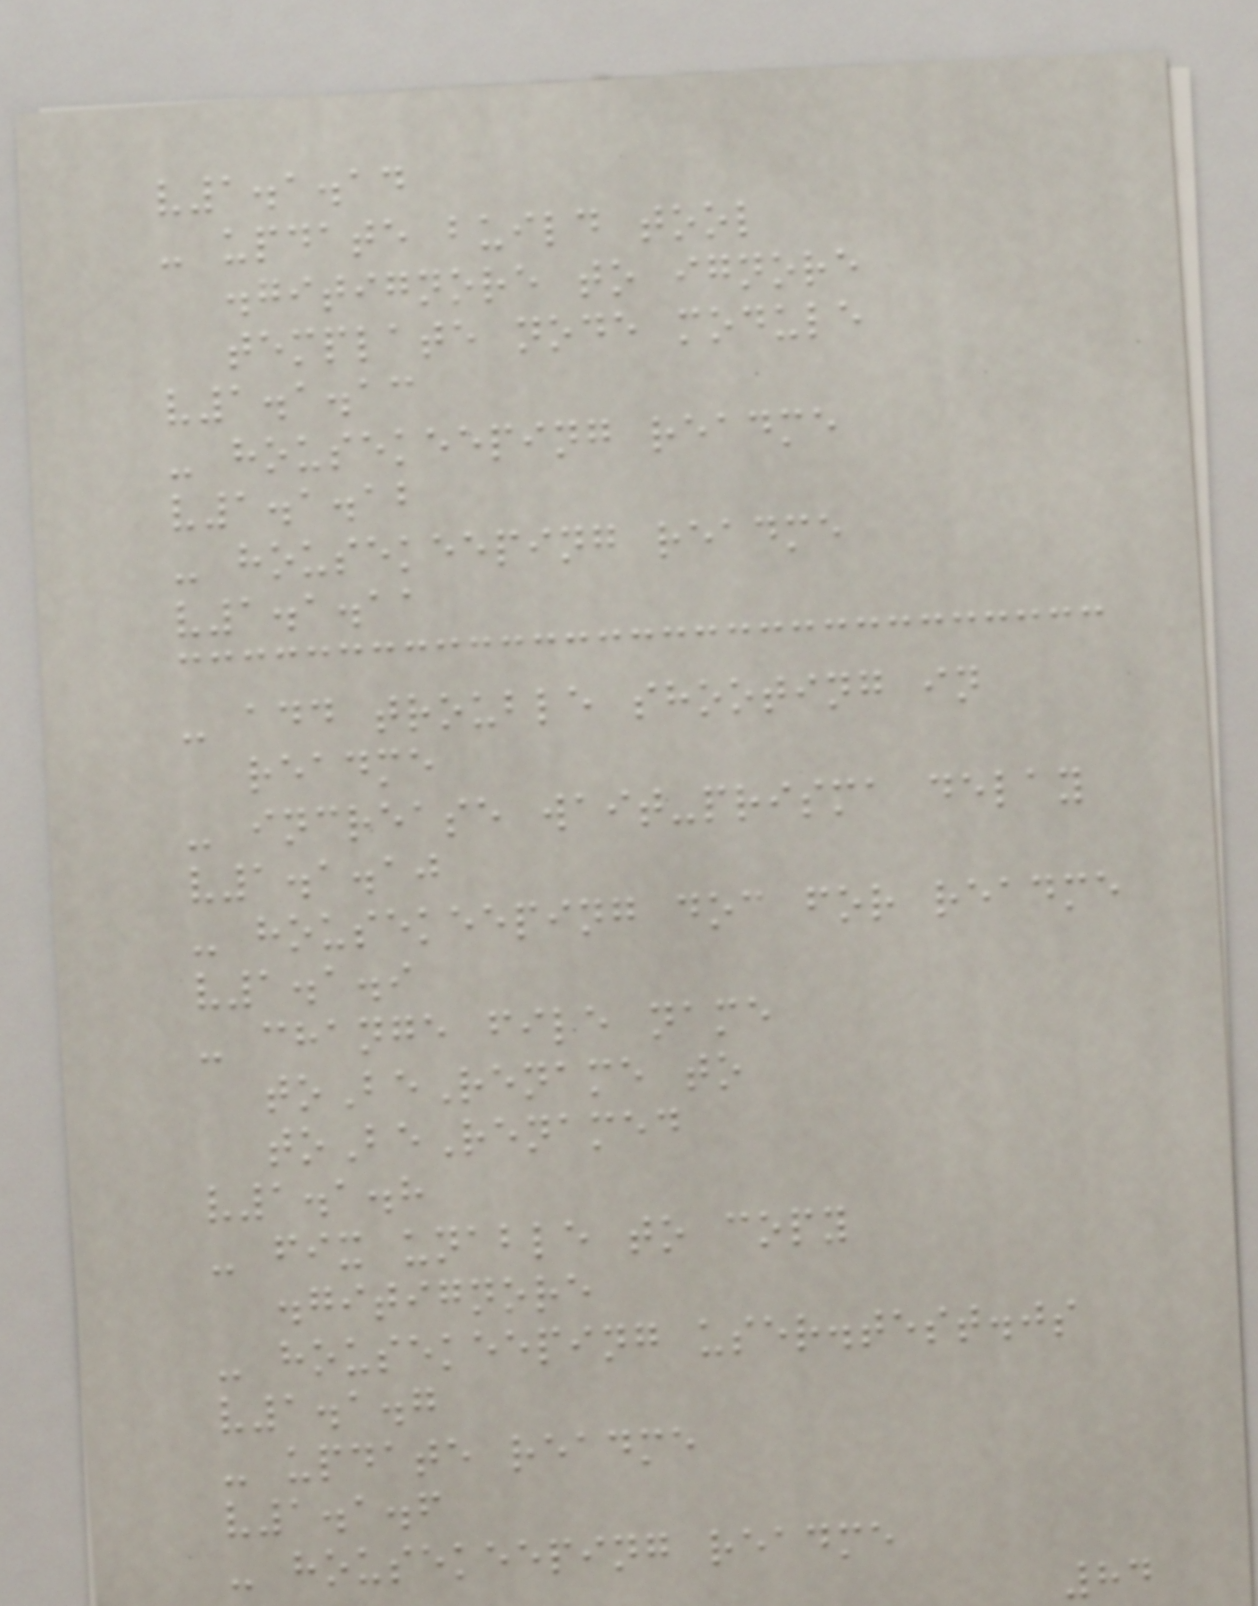v1.1.14
- update build tool
.gitignore to ignore
template node module
v1.1.13
- housekeeping readme
v1.1.12
- housekeeping readme
v1.1.11
- add trouble shooting in
readme
- increase wait-prisma delay
v1.1.10
- housekeeping doc for readme
v1.1.9
- change file name
toBeRename to
toBeRenamed
v1.1.8
- fix unable to copy
.gitignore
- housekeeping user.test.js
v1.1.7
- update readme
v1.1.6
- housekeeping readme
84
